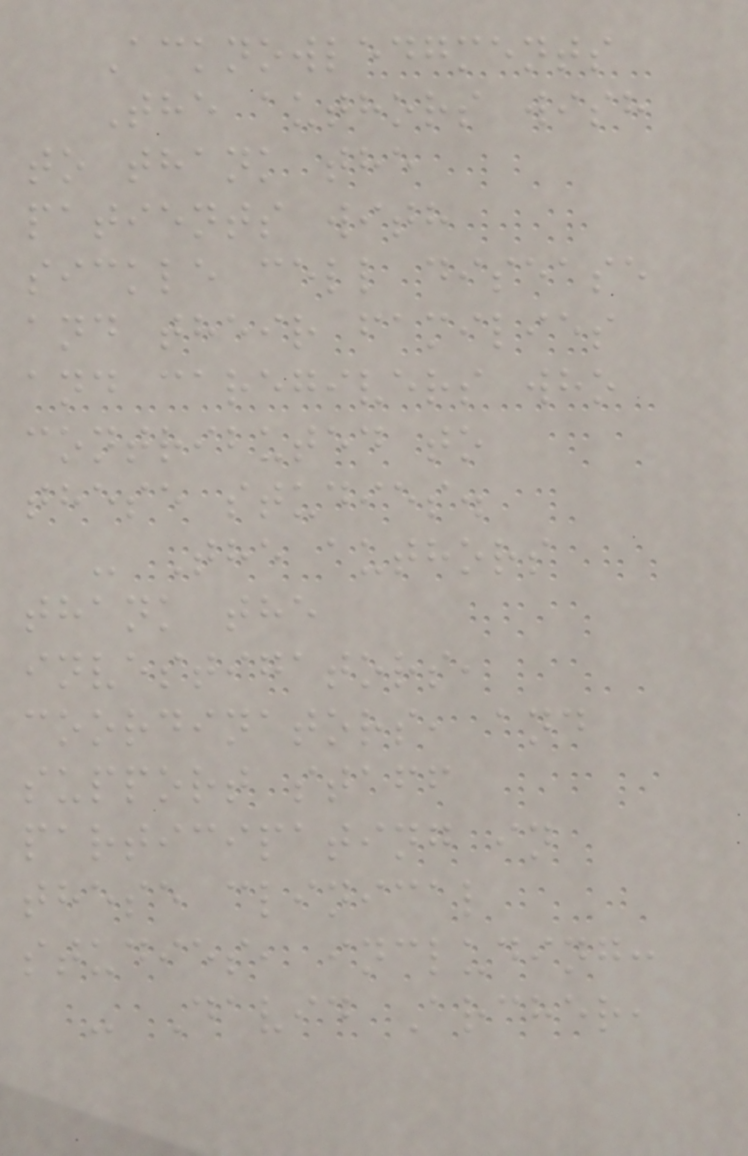Acknowledgments
The authors wish
to thank the
patients with
sickle cell disease
and their families
and caregivers who
contributed to
these studies.
- The authors
thank the
investigators,
coordinators, and
support staff
participating in
these clinical
studies, including:
- David Archer,
